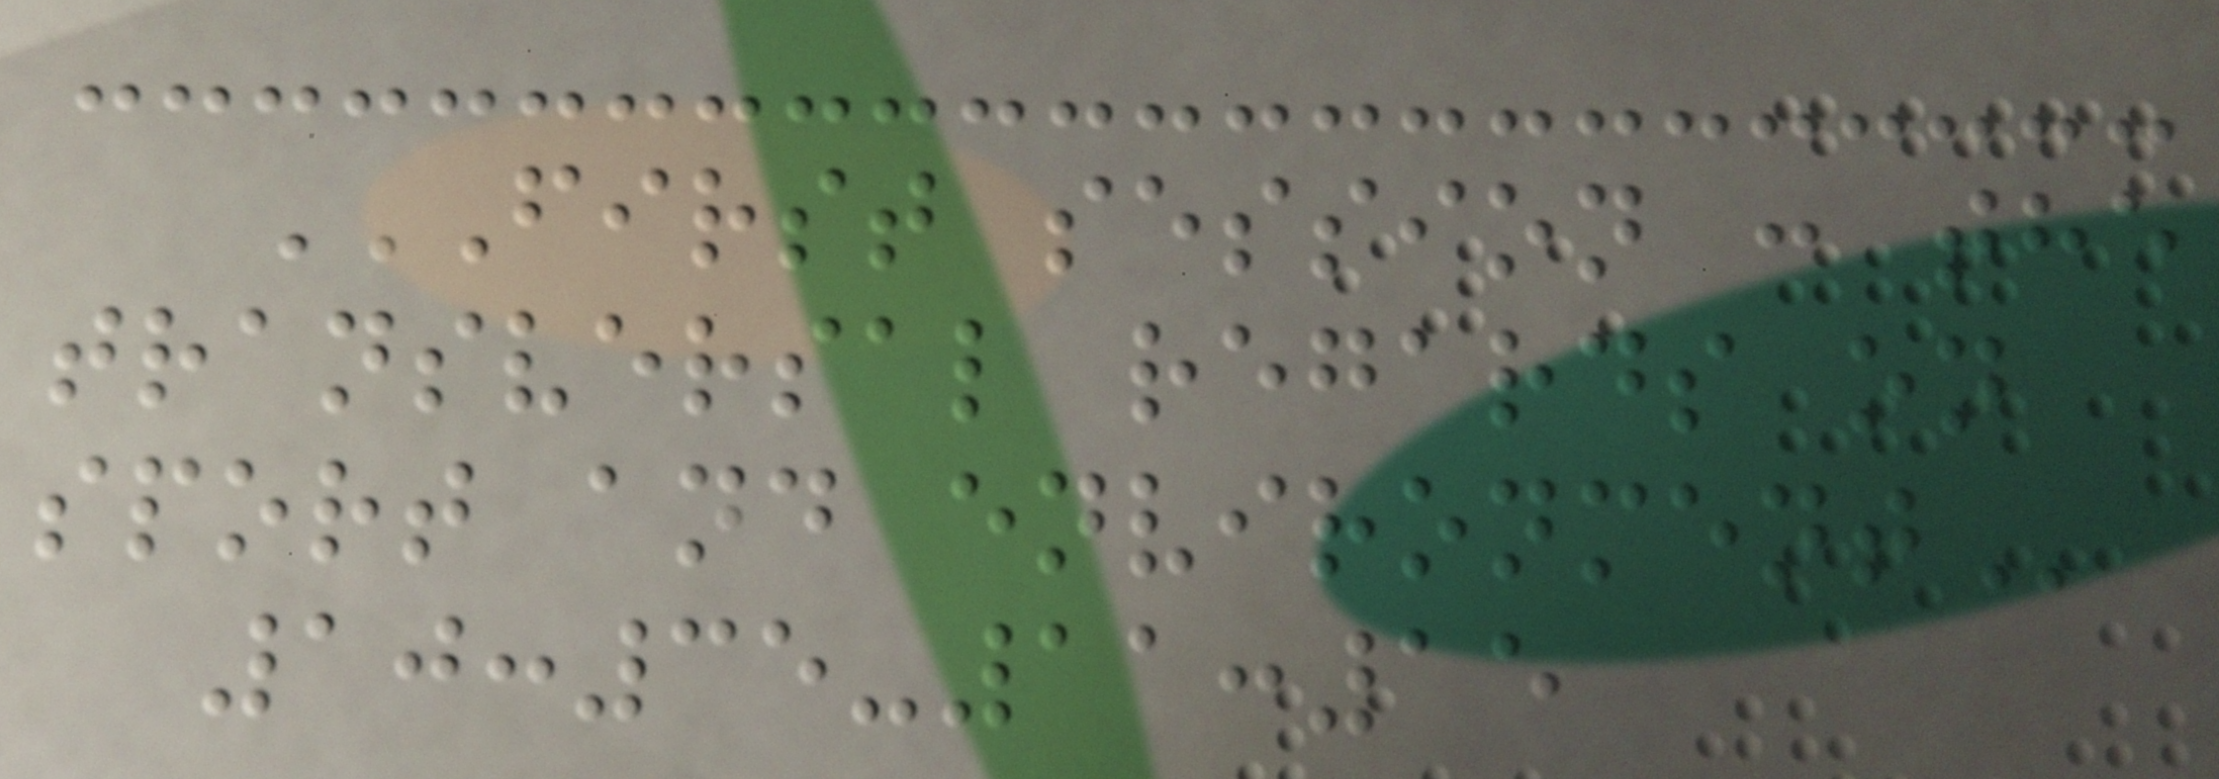FIRST SESSION : THE
TRANSVERSAL REGARDS ON
SPORT AND ENVIRONMENT
10:35-11:15
